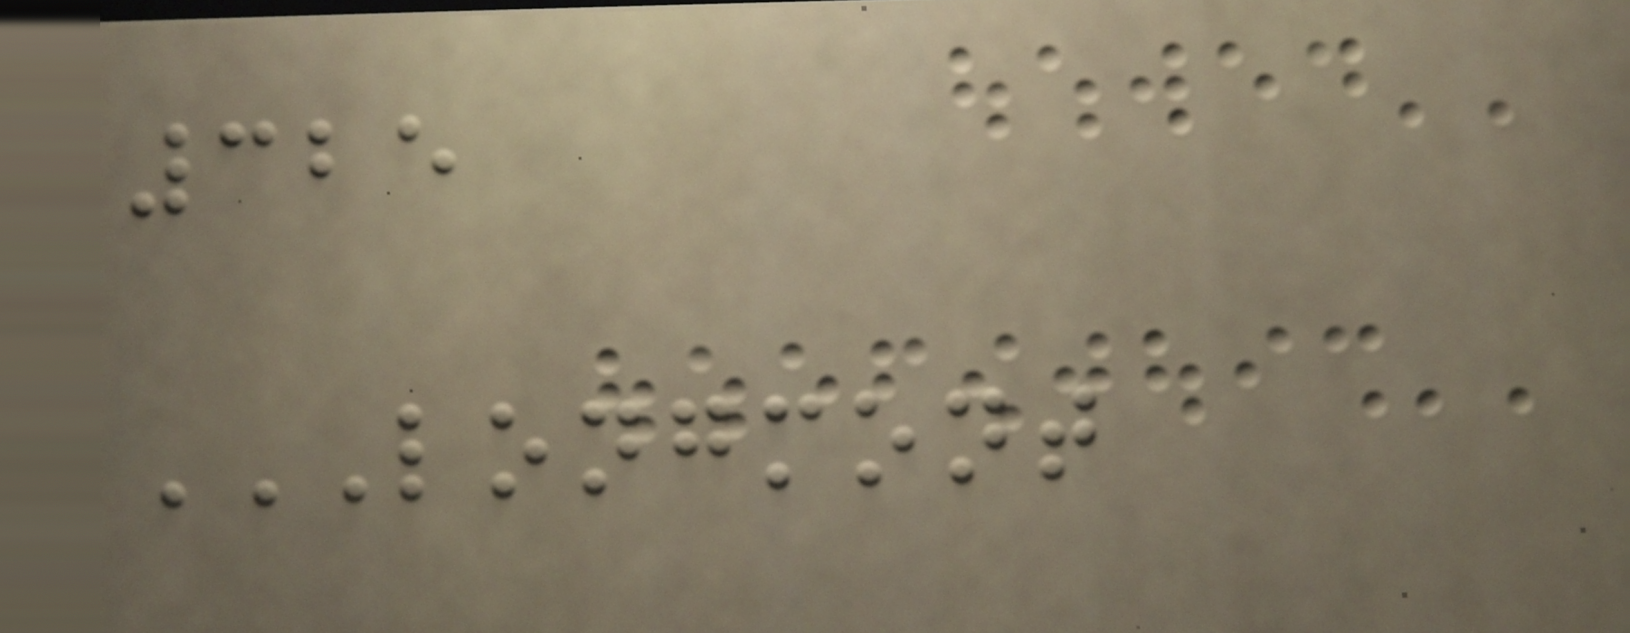325
LONGMONT
